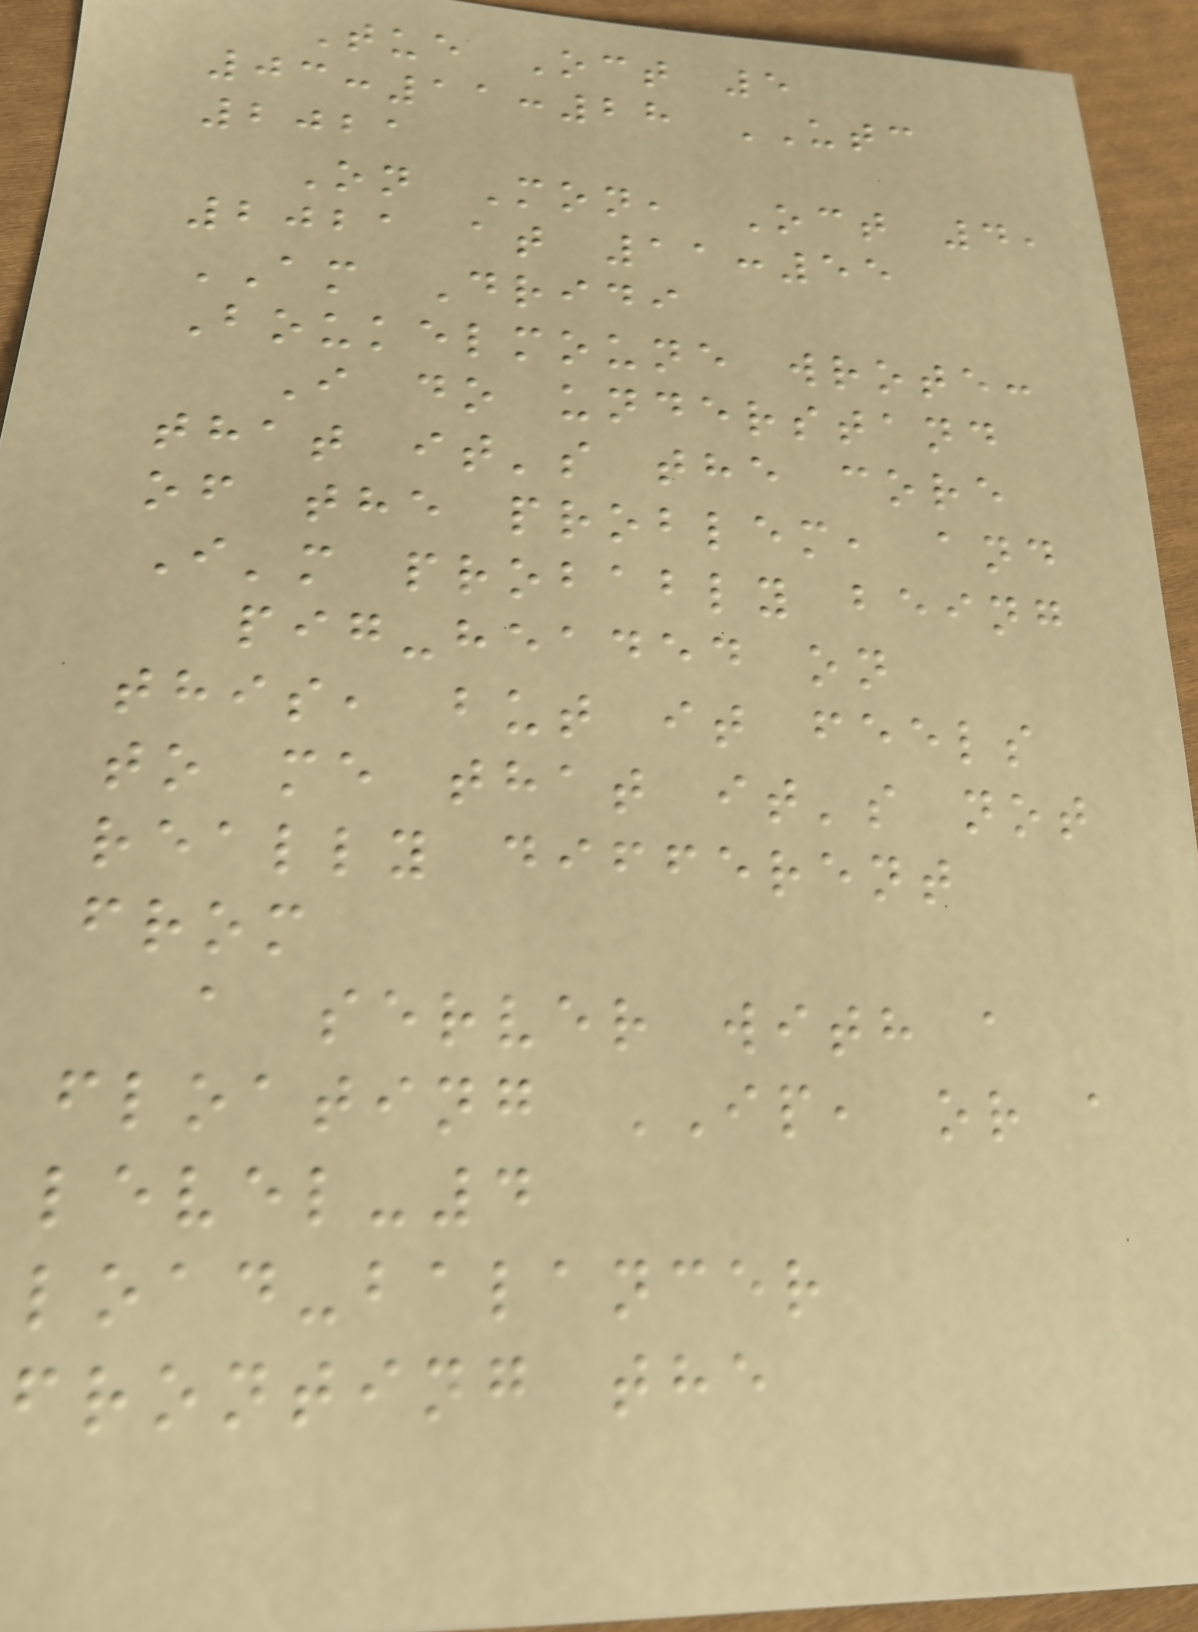Tue Oct 5
03:11:28 UTC
2021
On Mon, Oct 4,
2021 at 11:55
AM Dridi
Boukelmoune wrote:
I do understand
that it's the core
of the problem, and
I'm probably being
pig-headed on
this, but it feels
to me that it's not
really different
from
a server with a
floating IP, or a
level-4
load-balancer
fronting the
